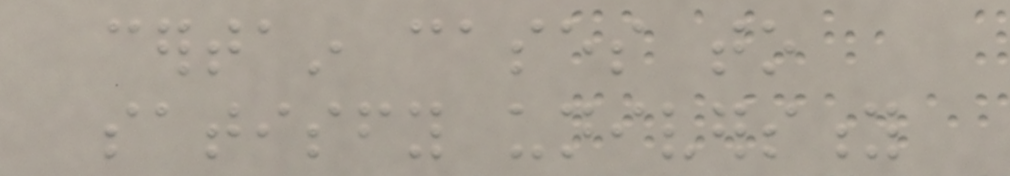certain cases to
satisfy university
